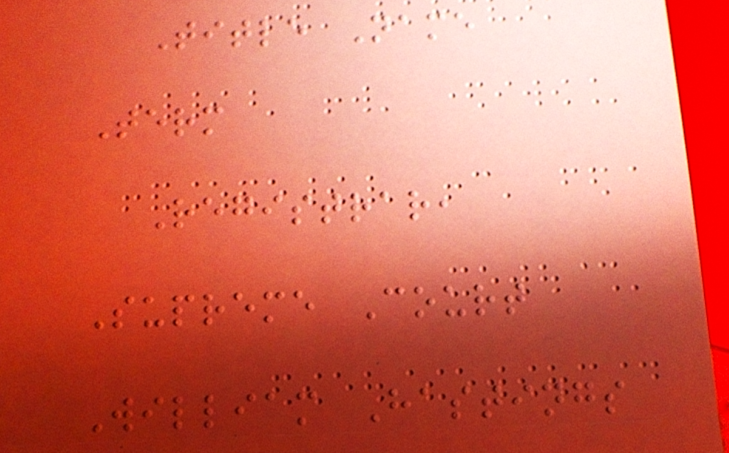Title Name
Term
Registrar,
Supreme Court
William Hastings
